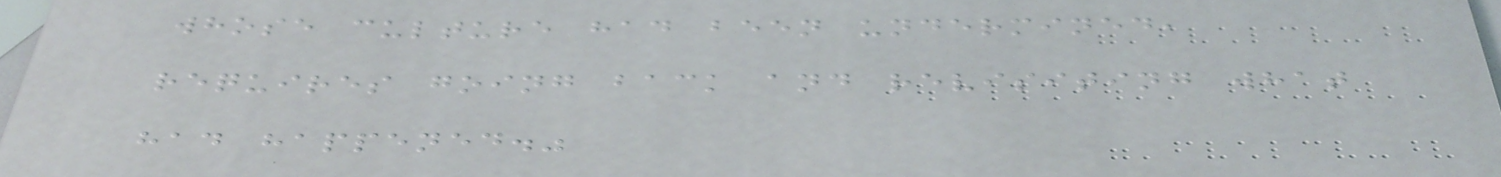whose culture had been undermined,
requires going back and revisiting what
had happened."
